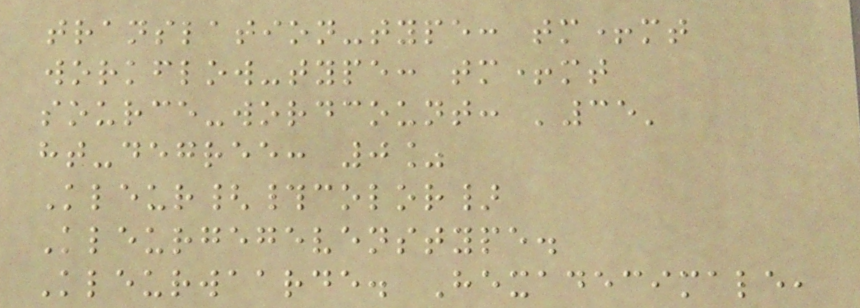translation-type: tm+mt
workflow-type: tm+mt
source-wordcount: '35'
ht-degree: 0%
Kleur{#color}
Kleurgegevenstype.
Kleurwaarde. Hexadecimale,
